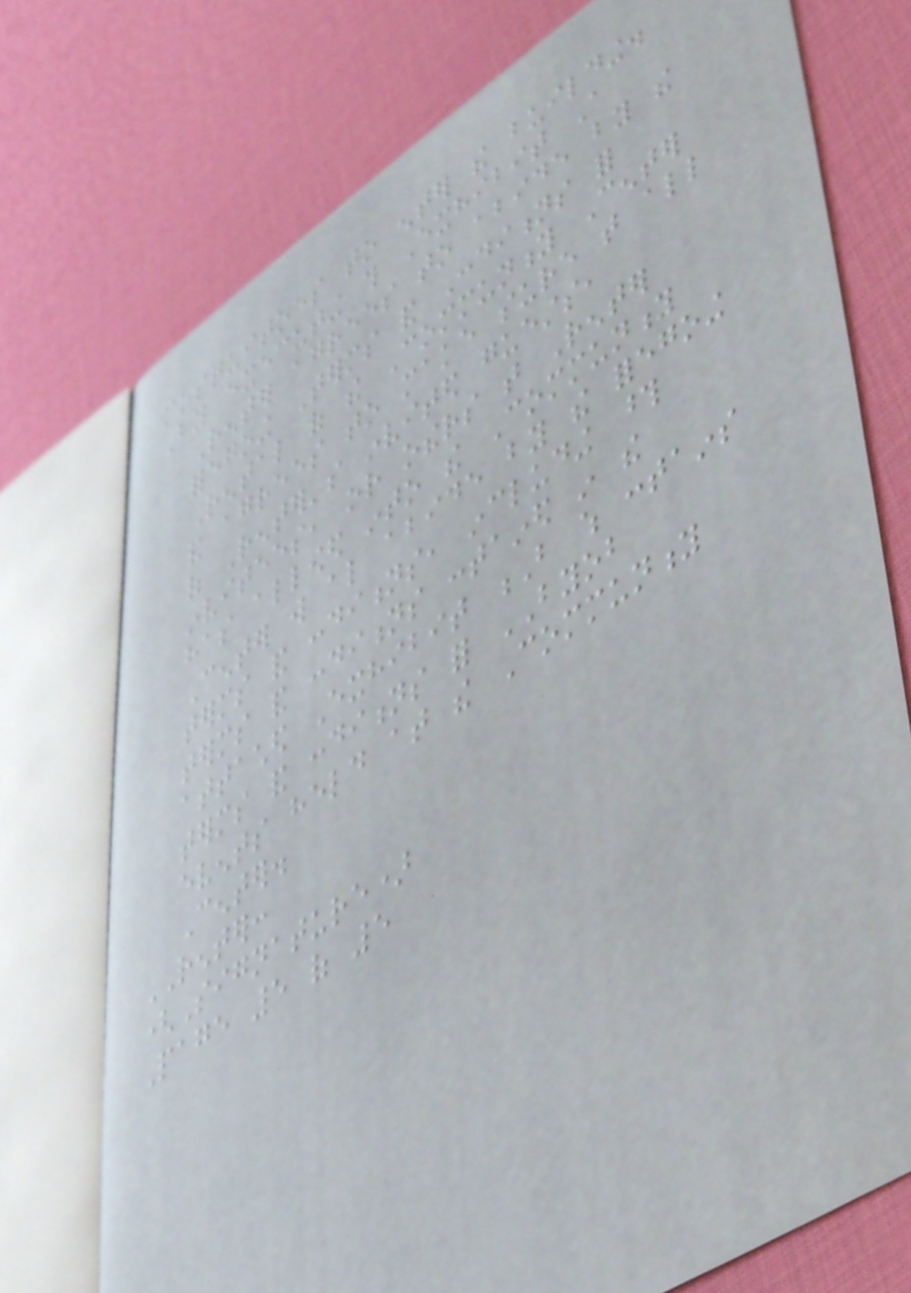mosquitoes to enter the building.
By executing this Exhibit A
Renter agrees to abide by the
foregoing Terms and Conditions for
Rental of the Community Center
and agrees to make sure that all
of Renter's invited guests,
invitees, or others that Renter
has allowed into the Community
Center will also abide by the foregoing
terms and conditions, including those
terms and conditions contained in the
attached Exhibit B which contains
terms and conditions for BYOB
events held at the Community
Center.
RENTER:
(Signature)
Page 5 of 5
